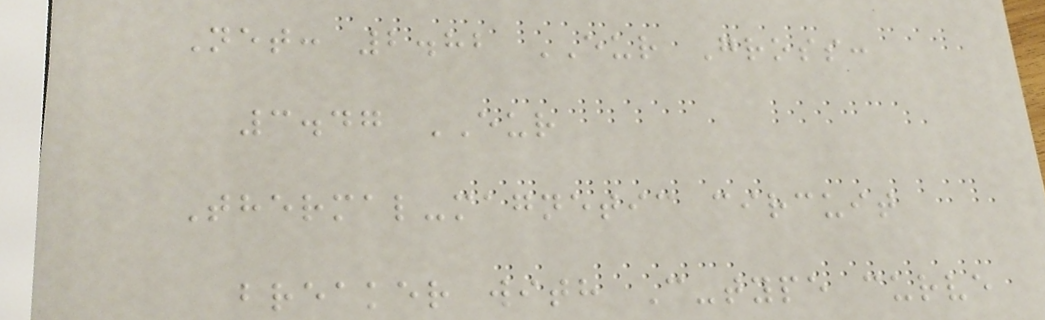Net: 2.82 EUR Gross:
3.47 EUR
Thermal-magnetic circuit
breaker with C-type curve
